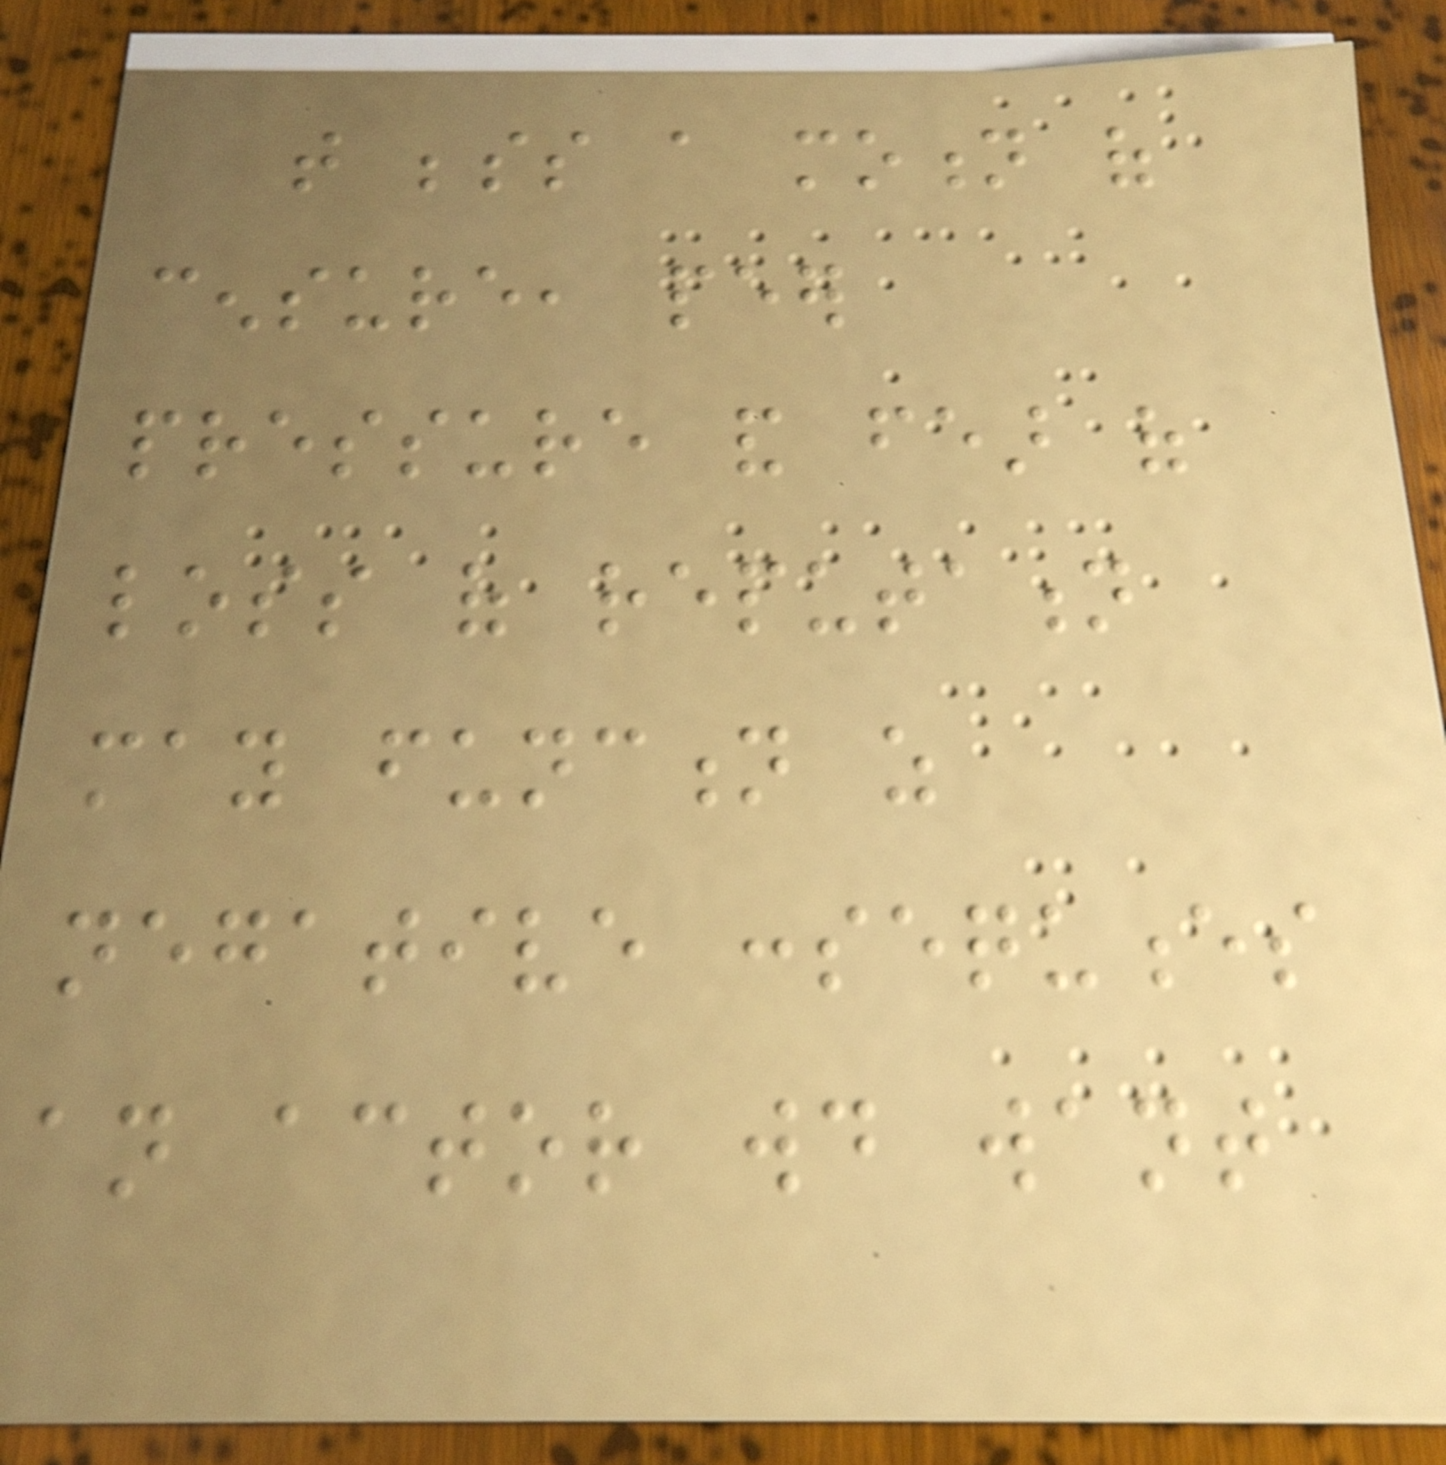that besides a motion of
censure, peer
pressure and fear of
loss of reputation
may function as
negative consequences
an actor would want
